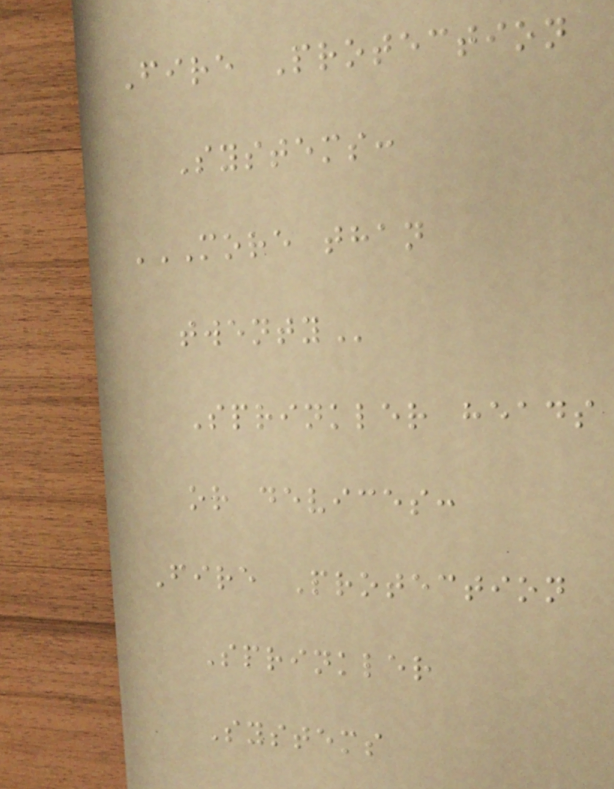Fire Protection
Systems:
MORE THAN
TWENTY
Sprinkler heads
or devices:
Fire Protection
Sprinkler
Systems
